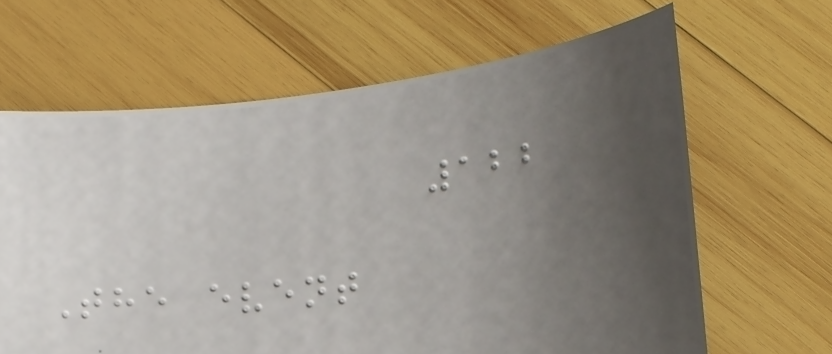122
The event
